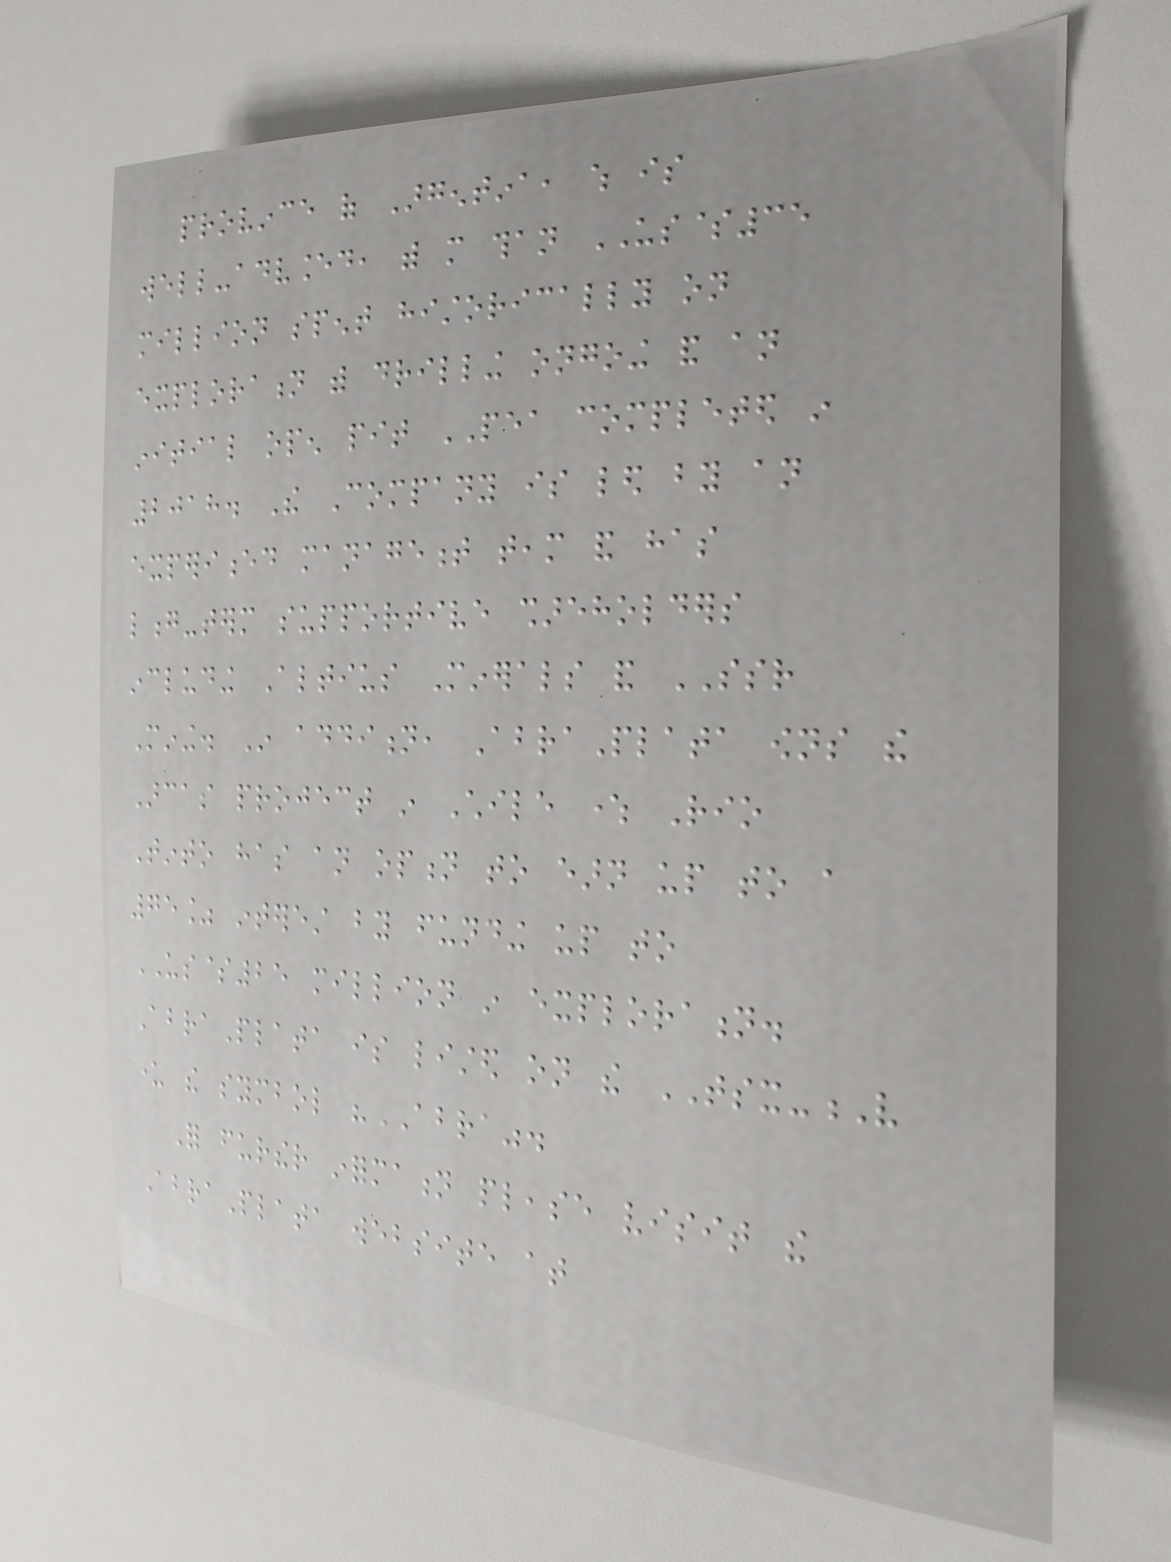province of Argentina, which is
well-advanced, with more than US$35
million spent historically on
exploration with drilling ongoing and an
initial open pit PEA completed in
2018. The Company is led by an
experienced management team and has
long-term supportive shareholders
including Altius Minerals and SSR
Mining. In addition, AbraPlata owns the
Arcas project in Chile where Rio
Tinto has an option to earn up to a
75% interest by funding up to
US$25 million in exploration.
AbraPlata is listed on the TSX-V
under the symbol "ABRA".
For further information please visit the
AbraPlata website at
